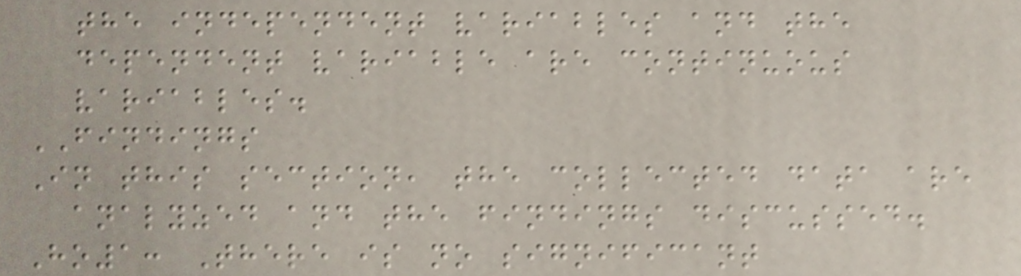the independent variables and the
dependent variable are continuous
variables.
FINDINGS
In this section, the collected data are
analyzed and the findings discussed.
Ho1: There is no significant
